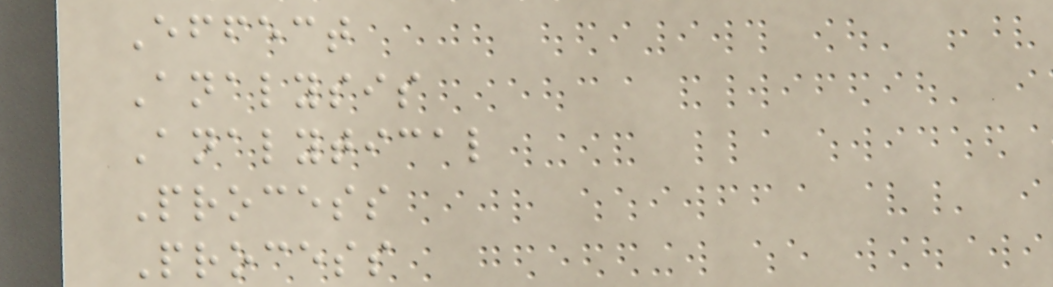Effect
Analysis
Analytical
Process
Process
